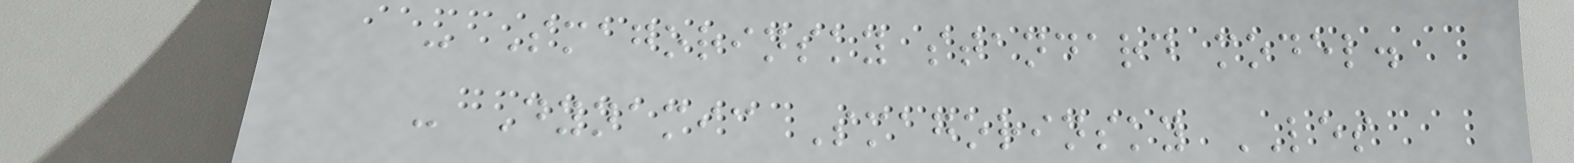- Smagorinsky standard model.
- Dynamic Smagorinsky LES
